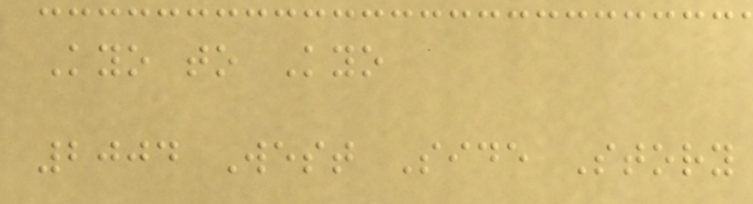Kyo to Kyo
2004 West Side Story
